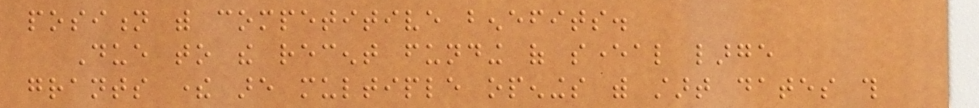position with competitive benefits.
Due to the recent funding of several large
grants there are multiple openings with start dates this
